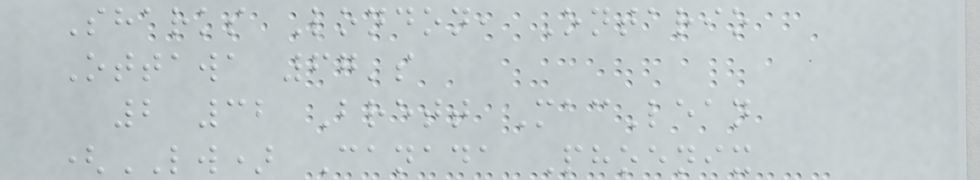Sharks London, Ontario
Ottawa 67's
2 32 Brett MacLean
(LW) Canada Phoenix
